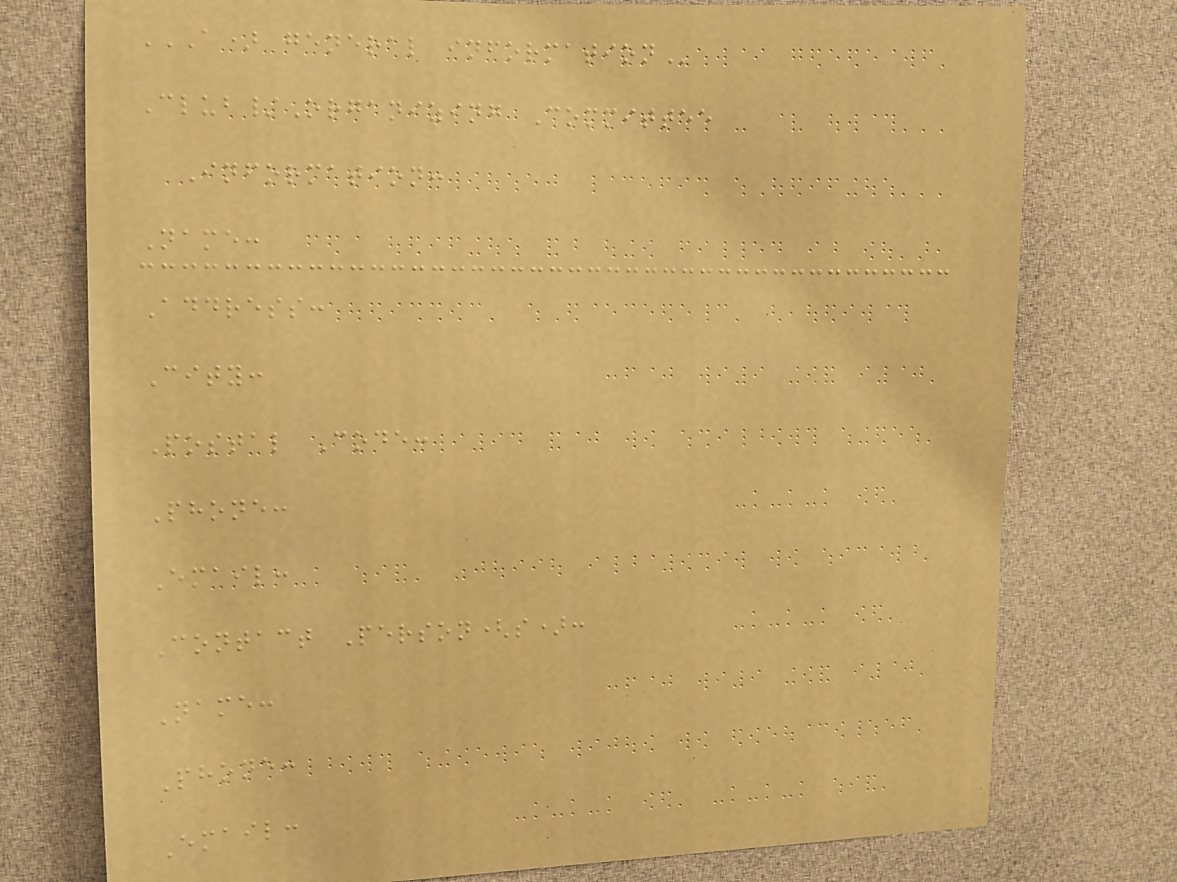A) GENERAL INFORMATION
Club/Organizing Committee
Information:
Name:
Address:
City:
Postal Code:
Phone:
Email:
Contact Person(s):
Name:
Phone:
Email:
